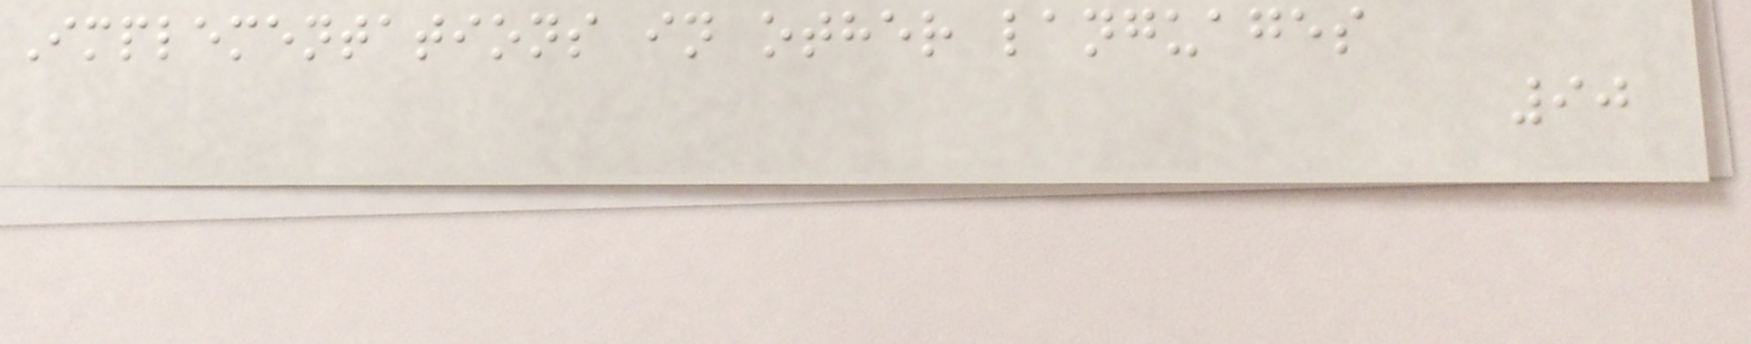Implementations in other languages
90
